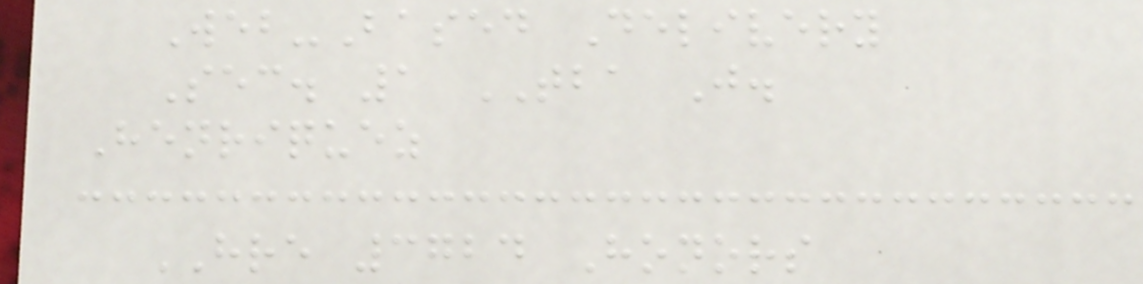Web-Based Delivery
Sec. 1 TBA J.
Henriquez
HRE 3724 Honors
